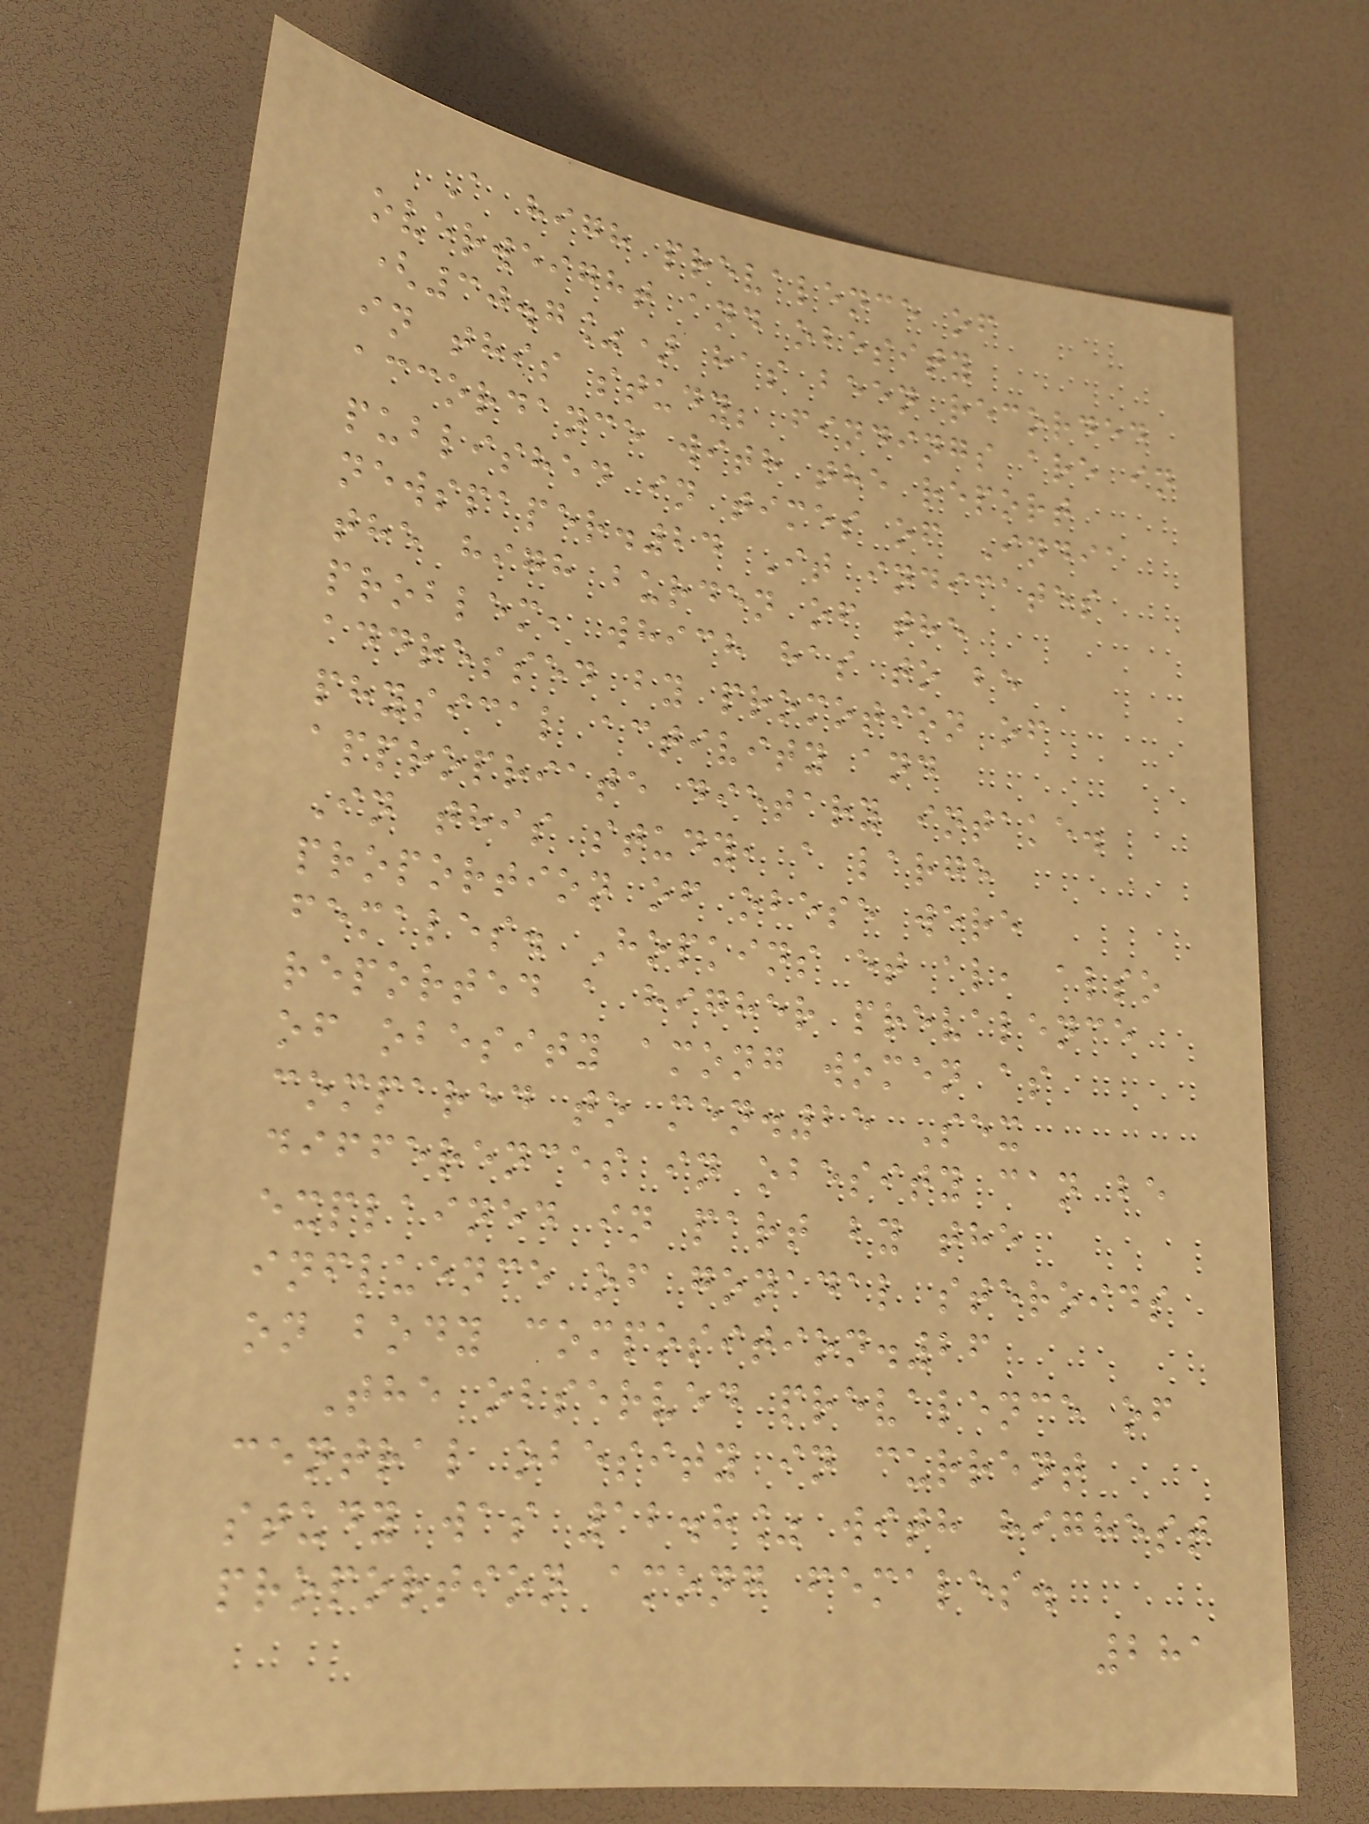A high prevalence of
overweight and obesity
(30.7%) has been recorded
in this study; findings are in
accordance with the report
published in times of India
newspaper.24 It indicates
the high burden of the
problem, which has to be
addressed by promotion of
physical activity and
appropriate dietary intake.
In this study, a large
proportion of obese were
females. Hopkins et al, also
reported a higher prevalence
of obesity among women as
compared to men.25 Sex
differences in obesity can be
explained in part by the
influence of gonadal steroids
on body composition.26
The observed prevalence of
central obesity in current
study was 12.8% with highest
proportion among females.
281
